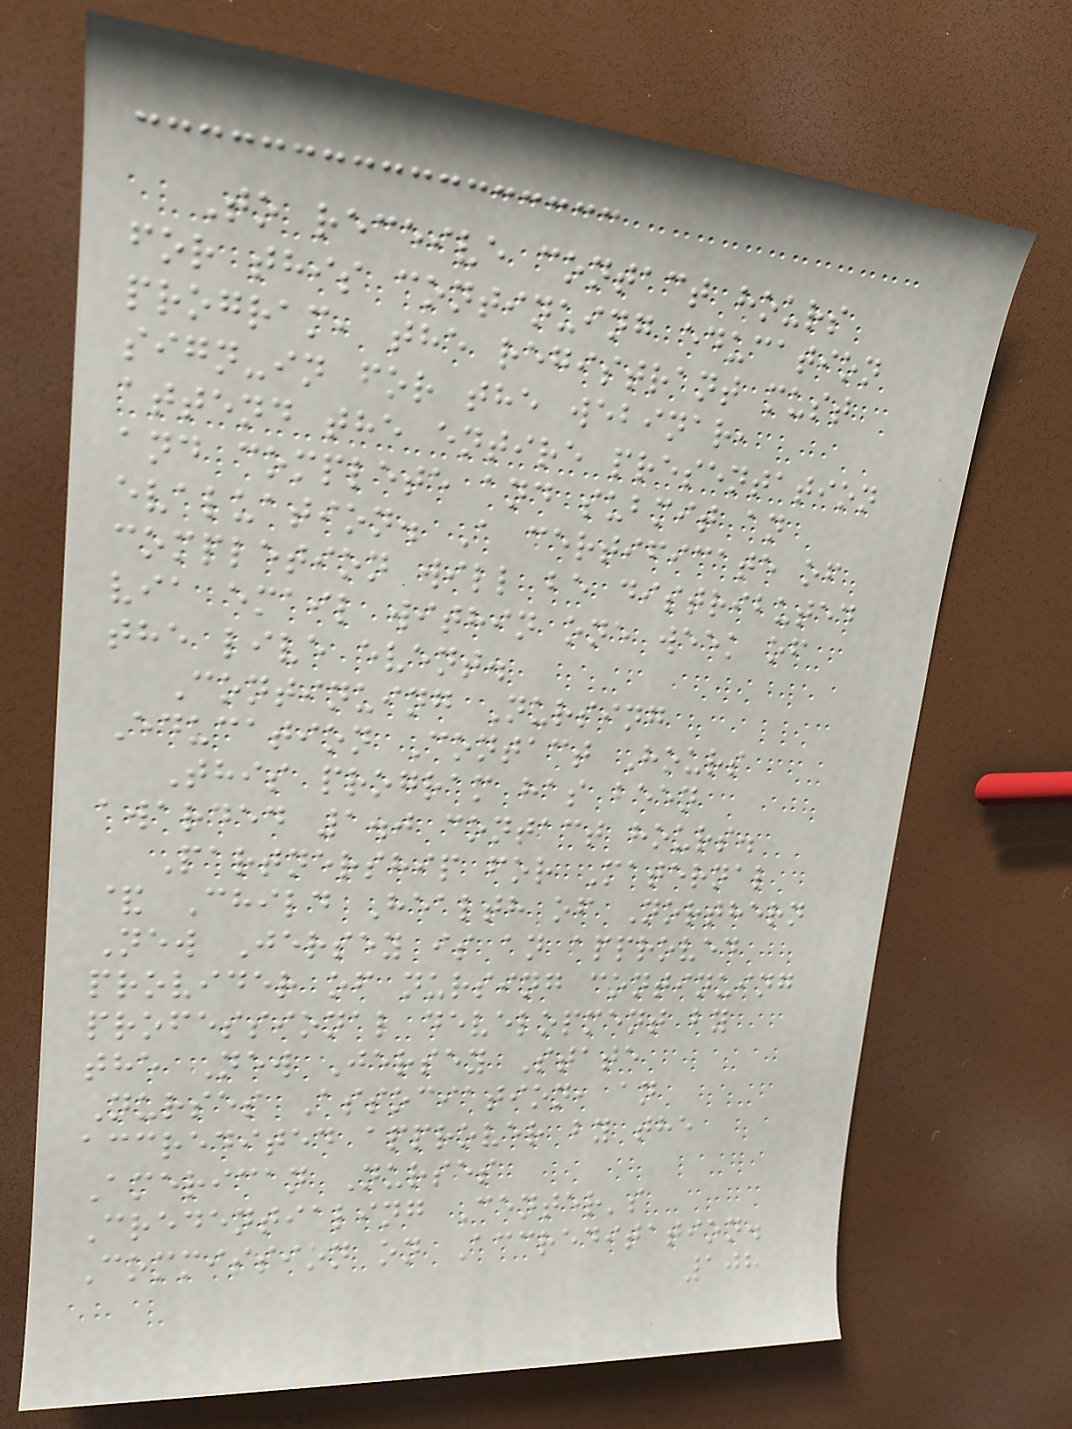To receive contact hours
for this continuing education
program, the registrant must
sign-in for the webinar,
attend the entire presentation
and complete and submit an
evaluation. A certificate of
completion will be distributed
via email within one week of
the live event.
Continuing Nursing
Education Contact Hours
This program has been
awarded 1.0 contact hours.
Partnership for Maternal
& Child Health of Northern
New Jersey is an approved
provider of nursing continuing
professional development by
the New Jersey State
Nurses Association, an
accredited approver by the
American Nurses
Credentialing Center's
Commission on Accreditation.
108
